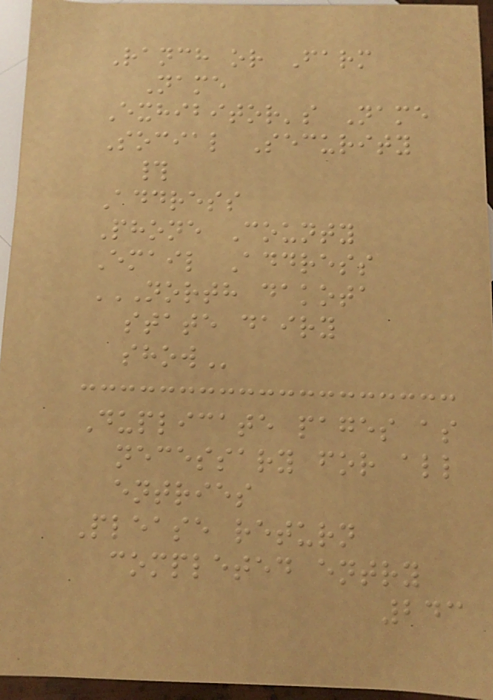Ranch or Farm
Name
Exhibitor's Name
Social Security
#
Address
Phone County
Email Address
NORTH DAKOTA
STATE DAIRY
SHOW
Duplicate pages as
necessary for all
entries
Please return
completed entry
243
